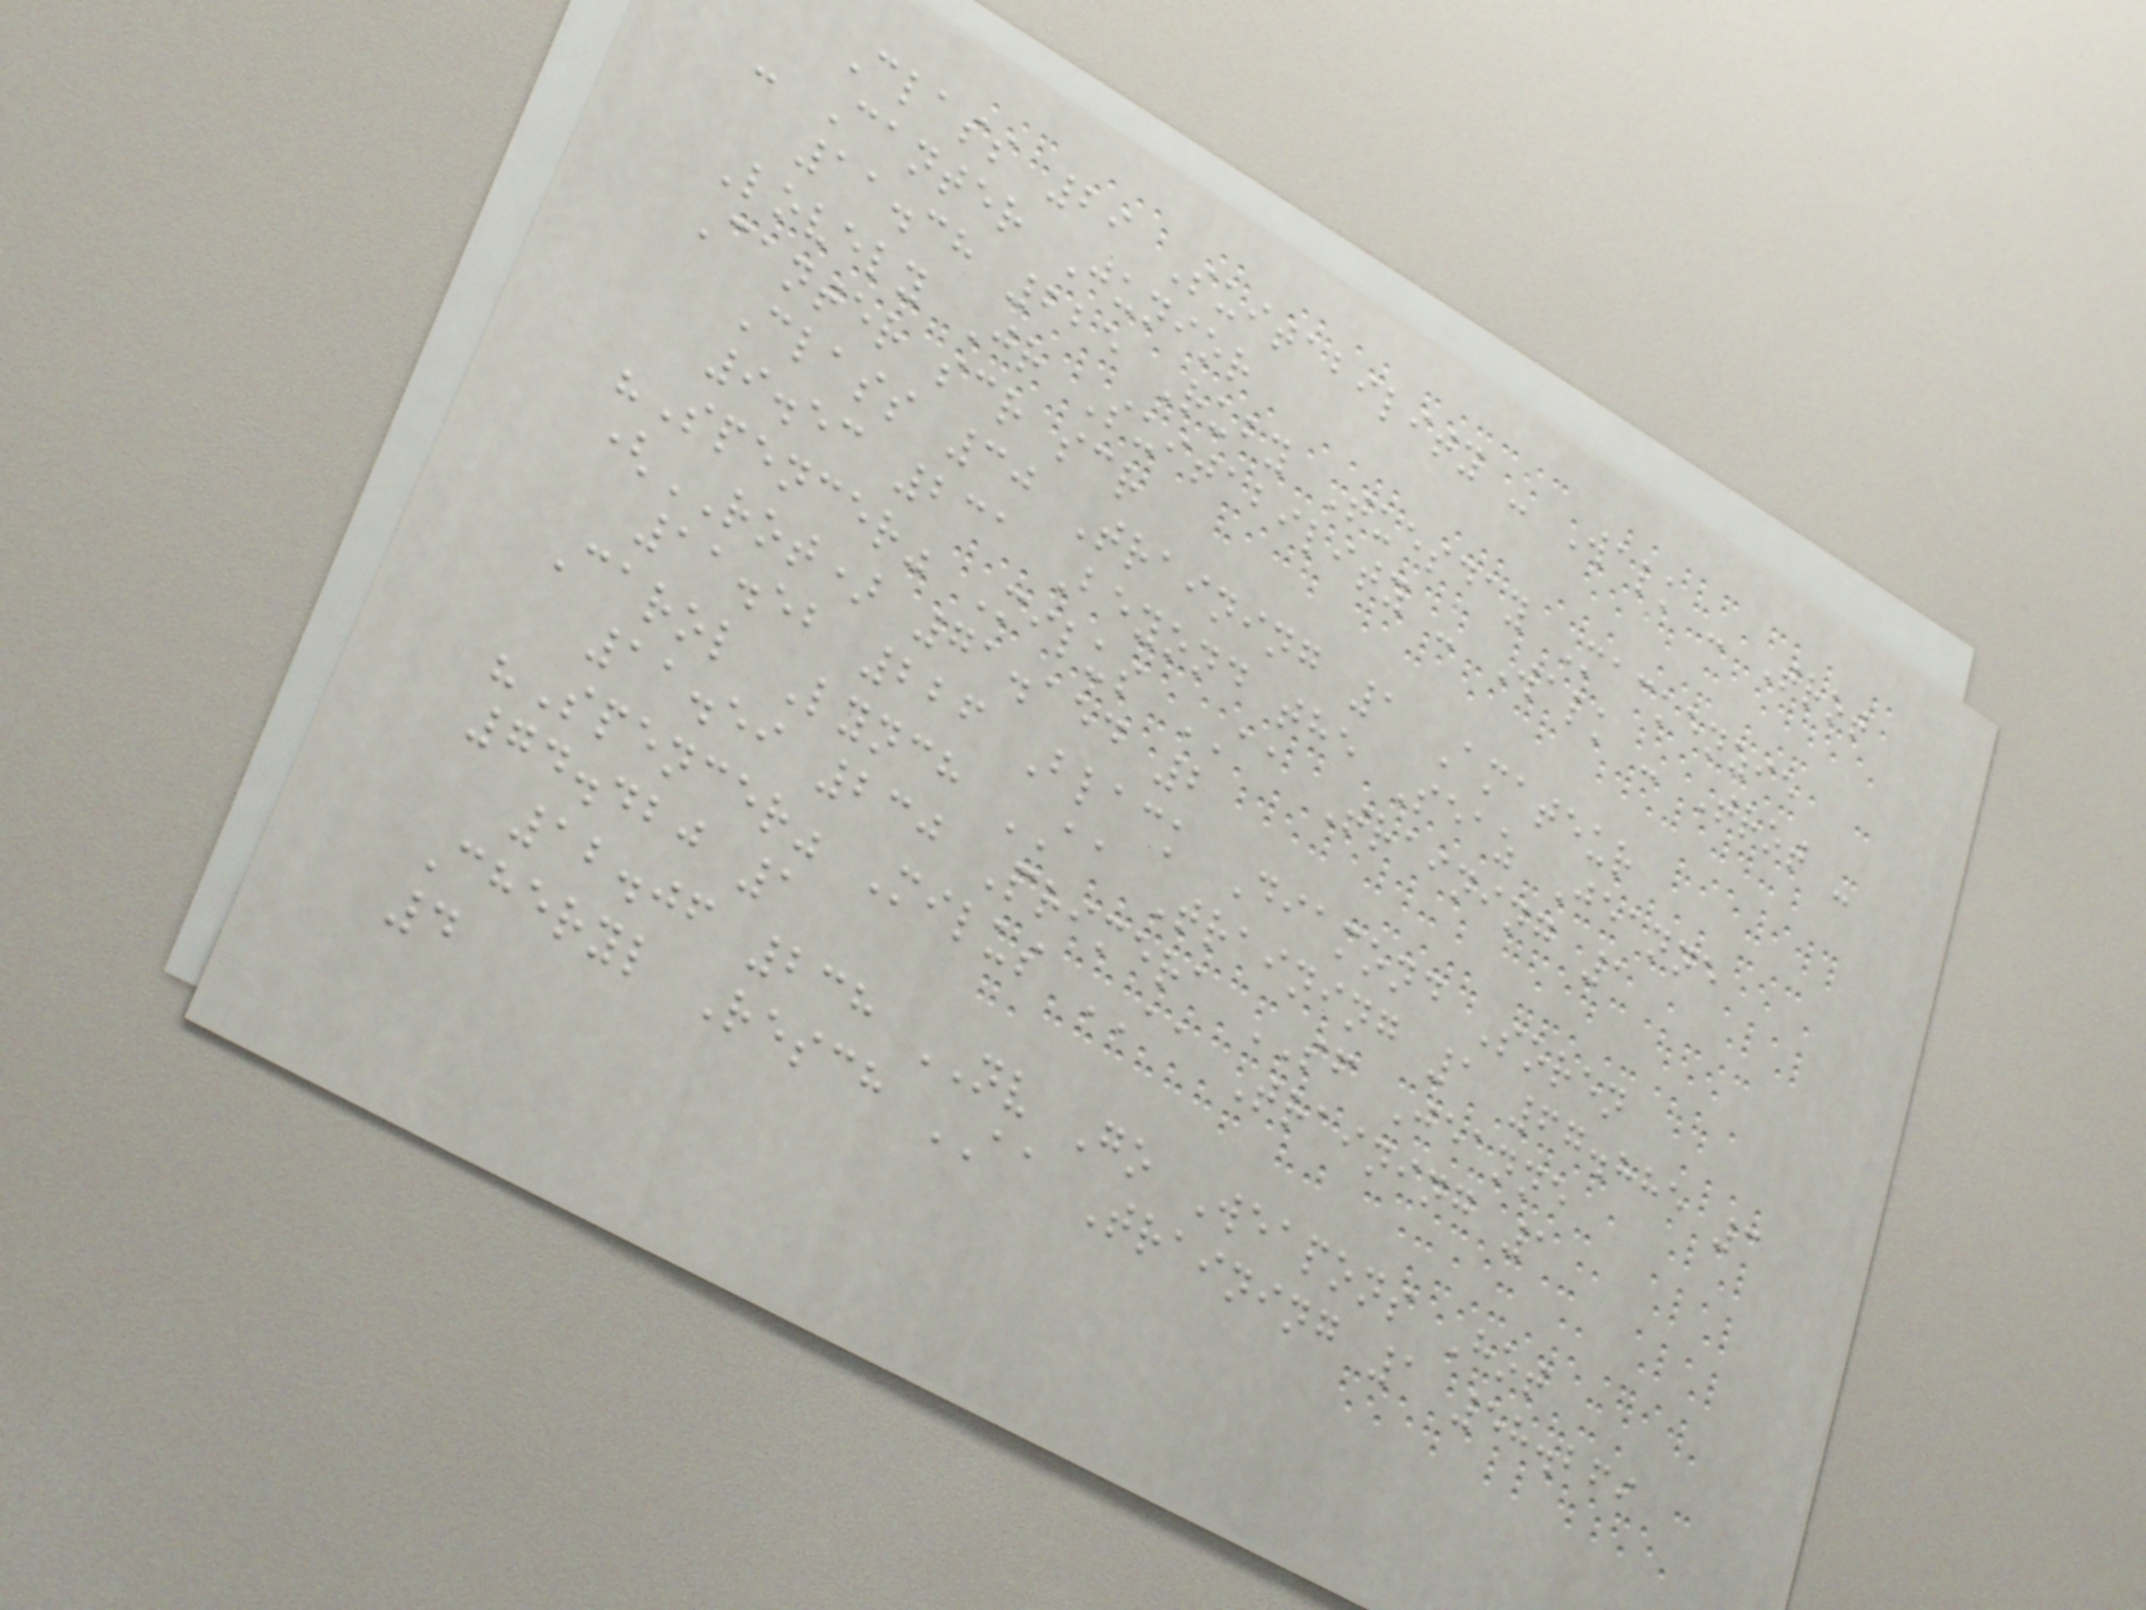Class 29 Suitability - Walk - Trot
- Canter Junior
11.38 225 Ruby Tuesday Mackenzie
Lovely Jr Suitability - Walk - Trot -
Canter scr scr
Class 30 Training 1 Amateur
9.53 231 Beyond the Seaz Jeanne
"Spencer" Milus AA Training 1
(ROT) 71.154 2
11.52 226 Black Diamond Soren
Carol Lynch AA Training 1 67.885 3
11.59 230 Primera SF Jeanne
"Spencer" Milus AA Training 1
74.420 1
12.06 238 NV Go Weapons Hot
Cheryl Resch AA Training 1 58.269
4
